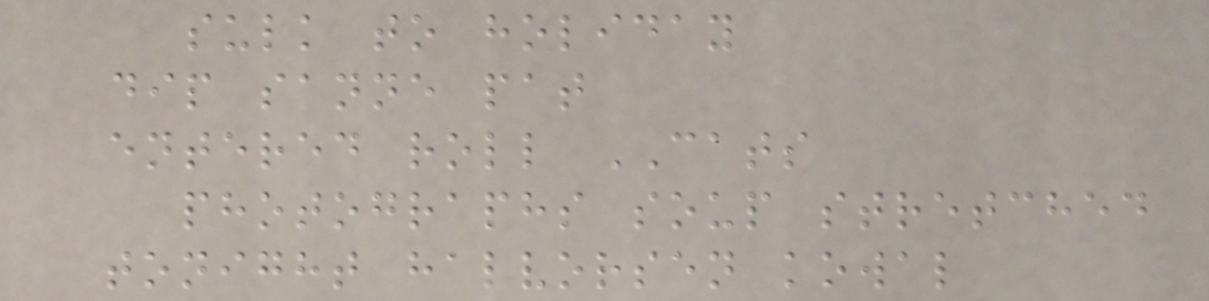sulk to holiday
dip sanne pat
entered roll CATS
photographs soup stretched
tonight halvorsen kowal
